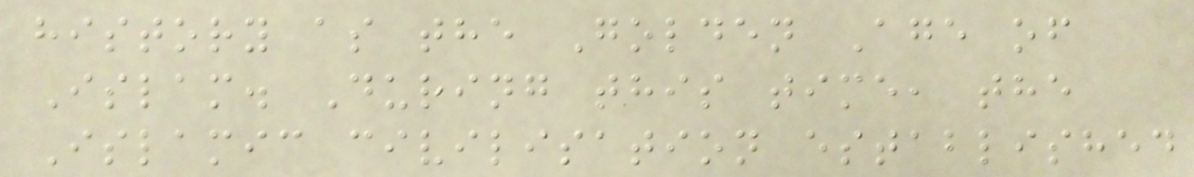history as the Golden Age of
Islam. During this time, the
Islamic civilisation established
